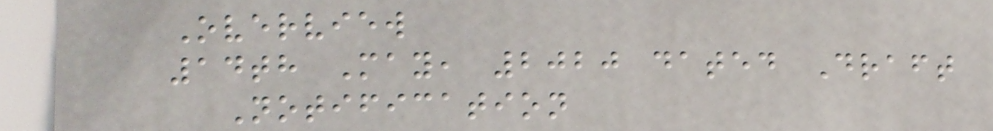Overview
14th May, 2020 dated Draft
Notification
